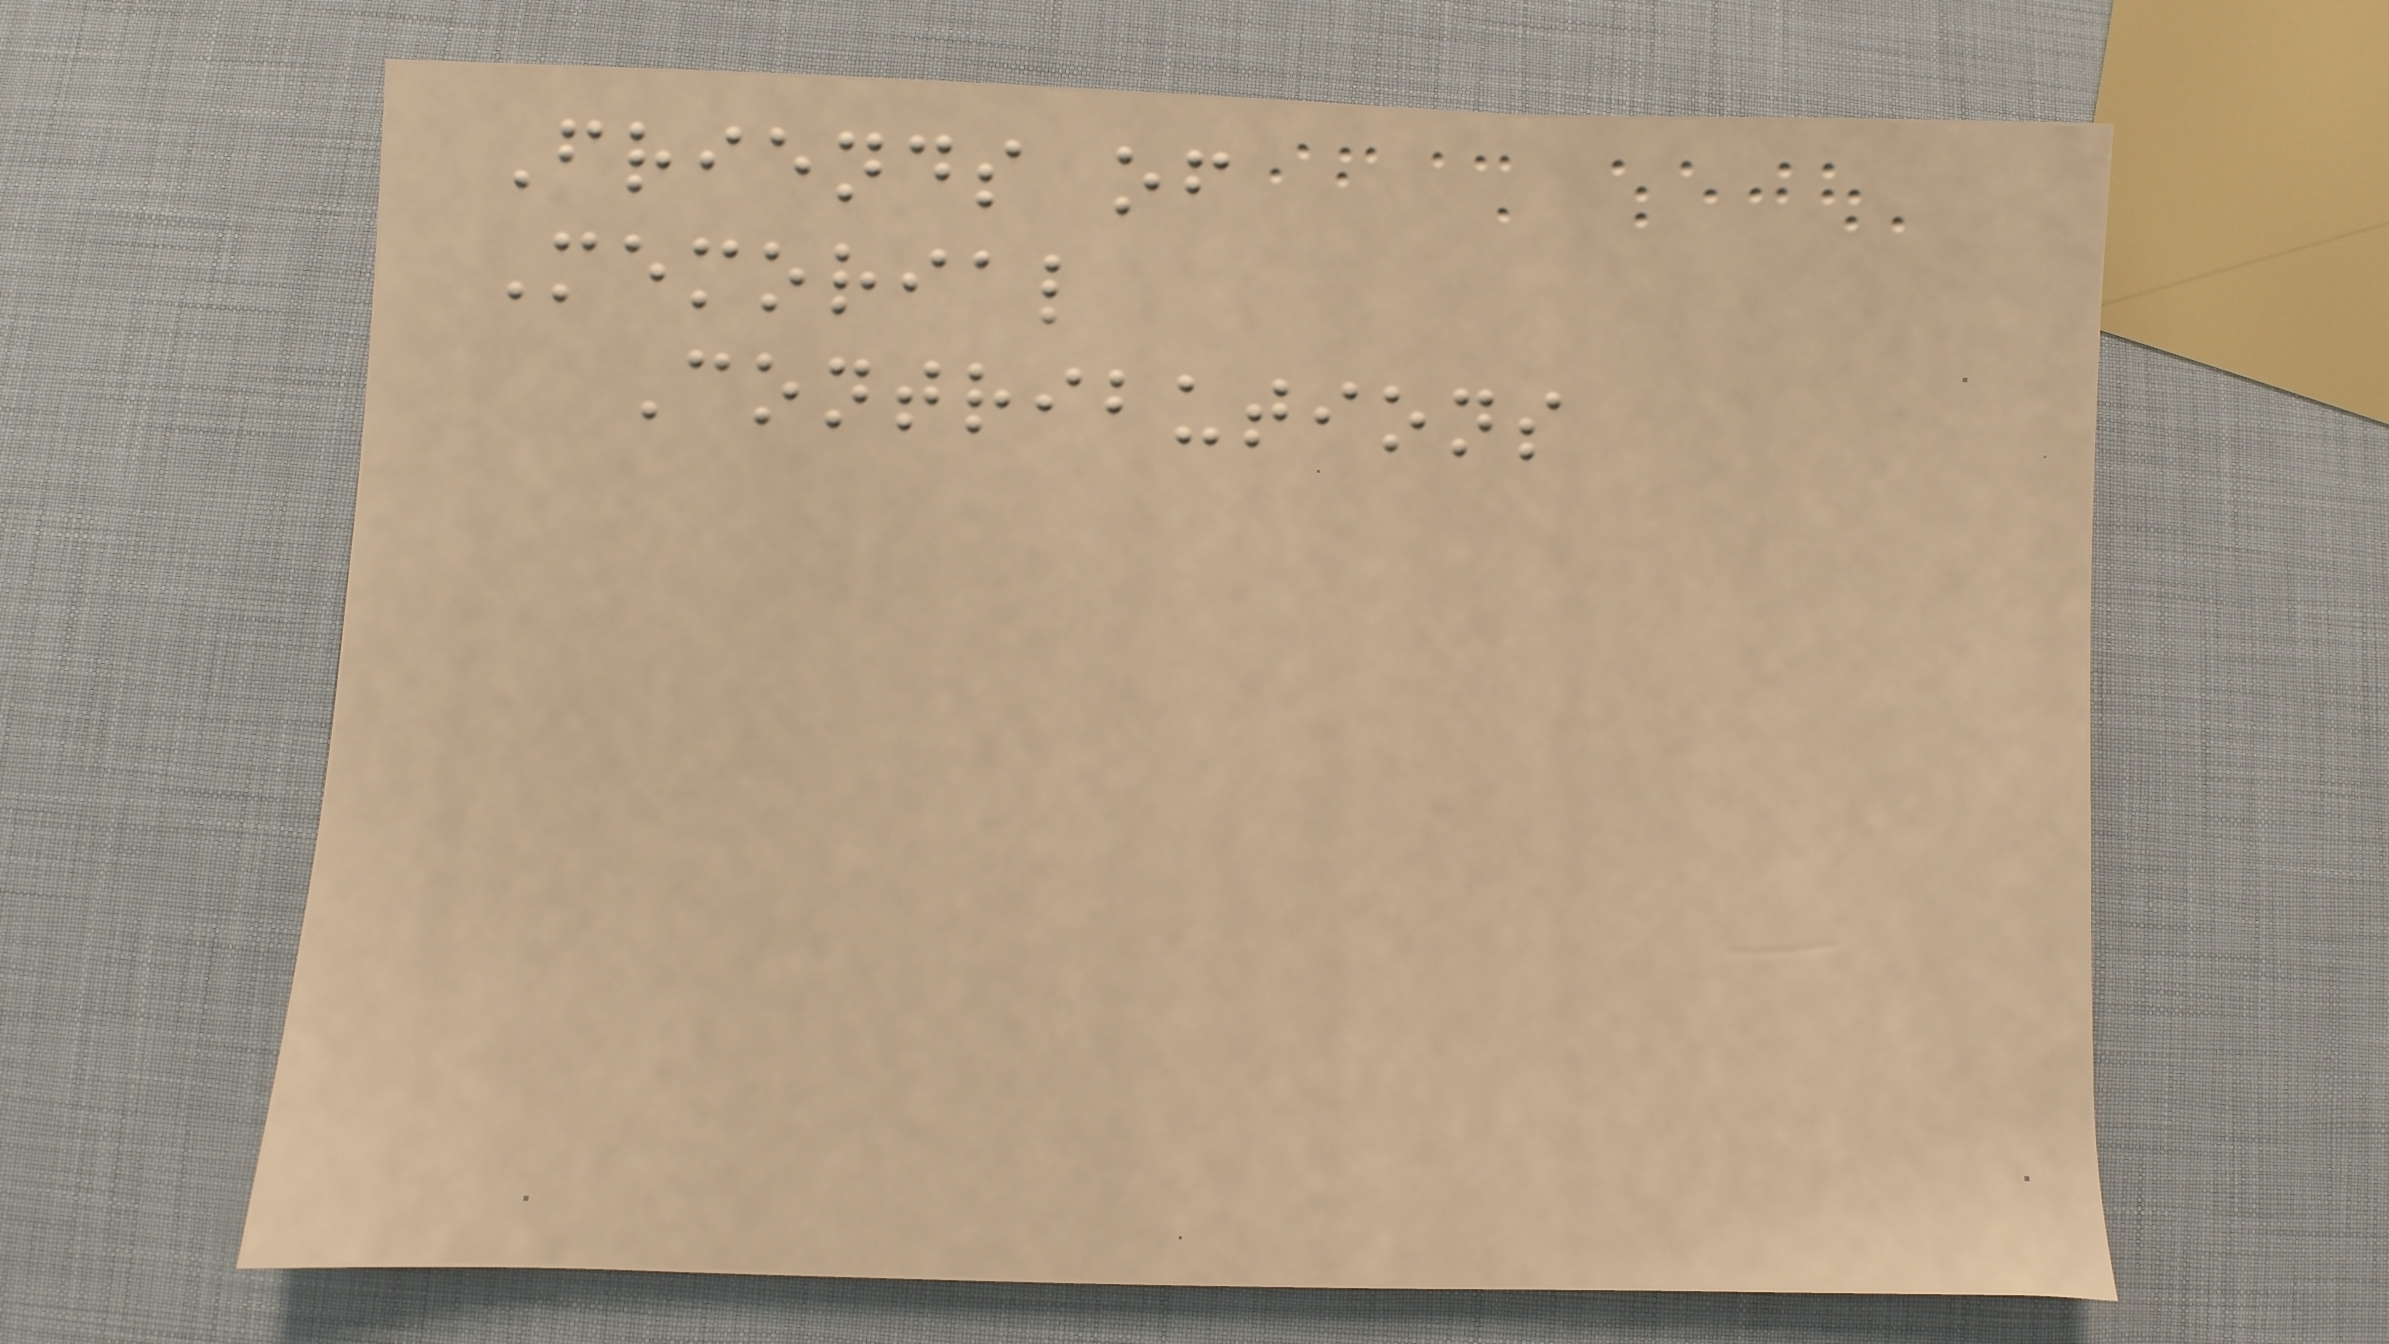Friends of
Memorial
Contributions
